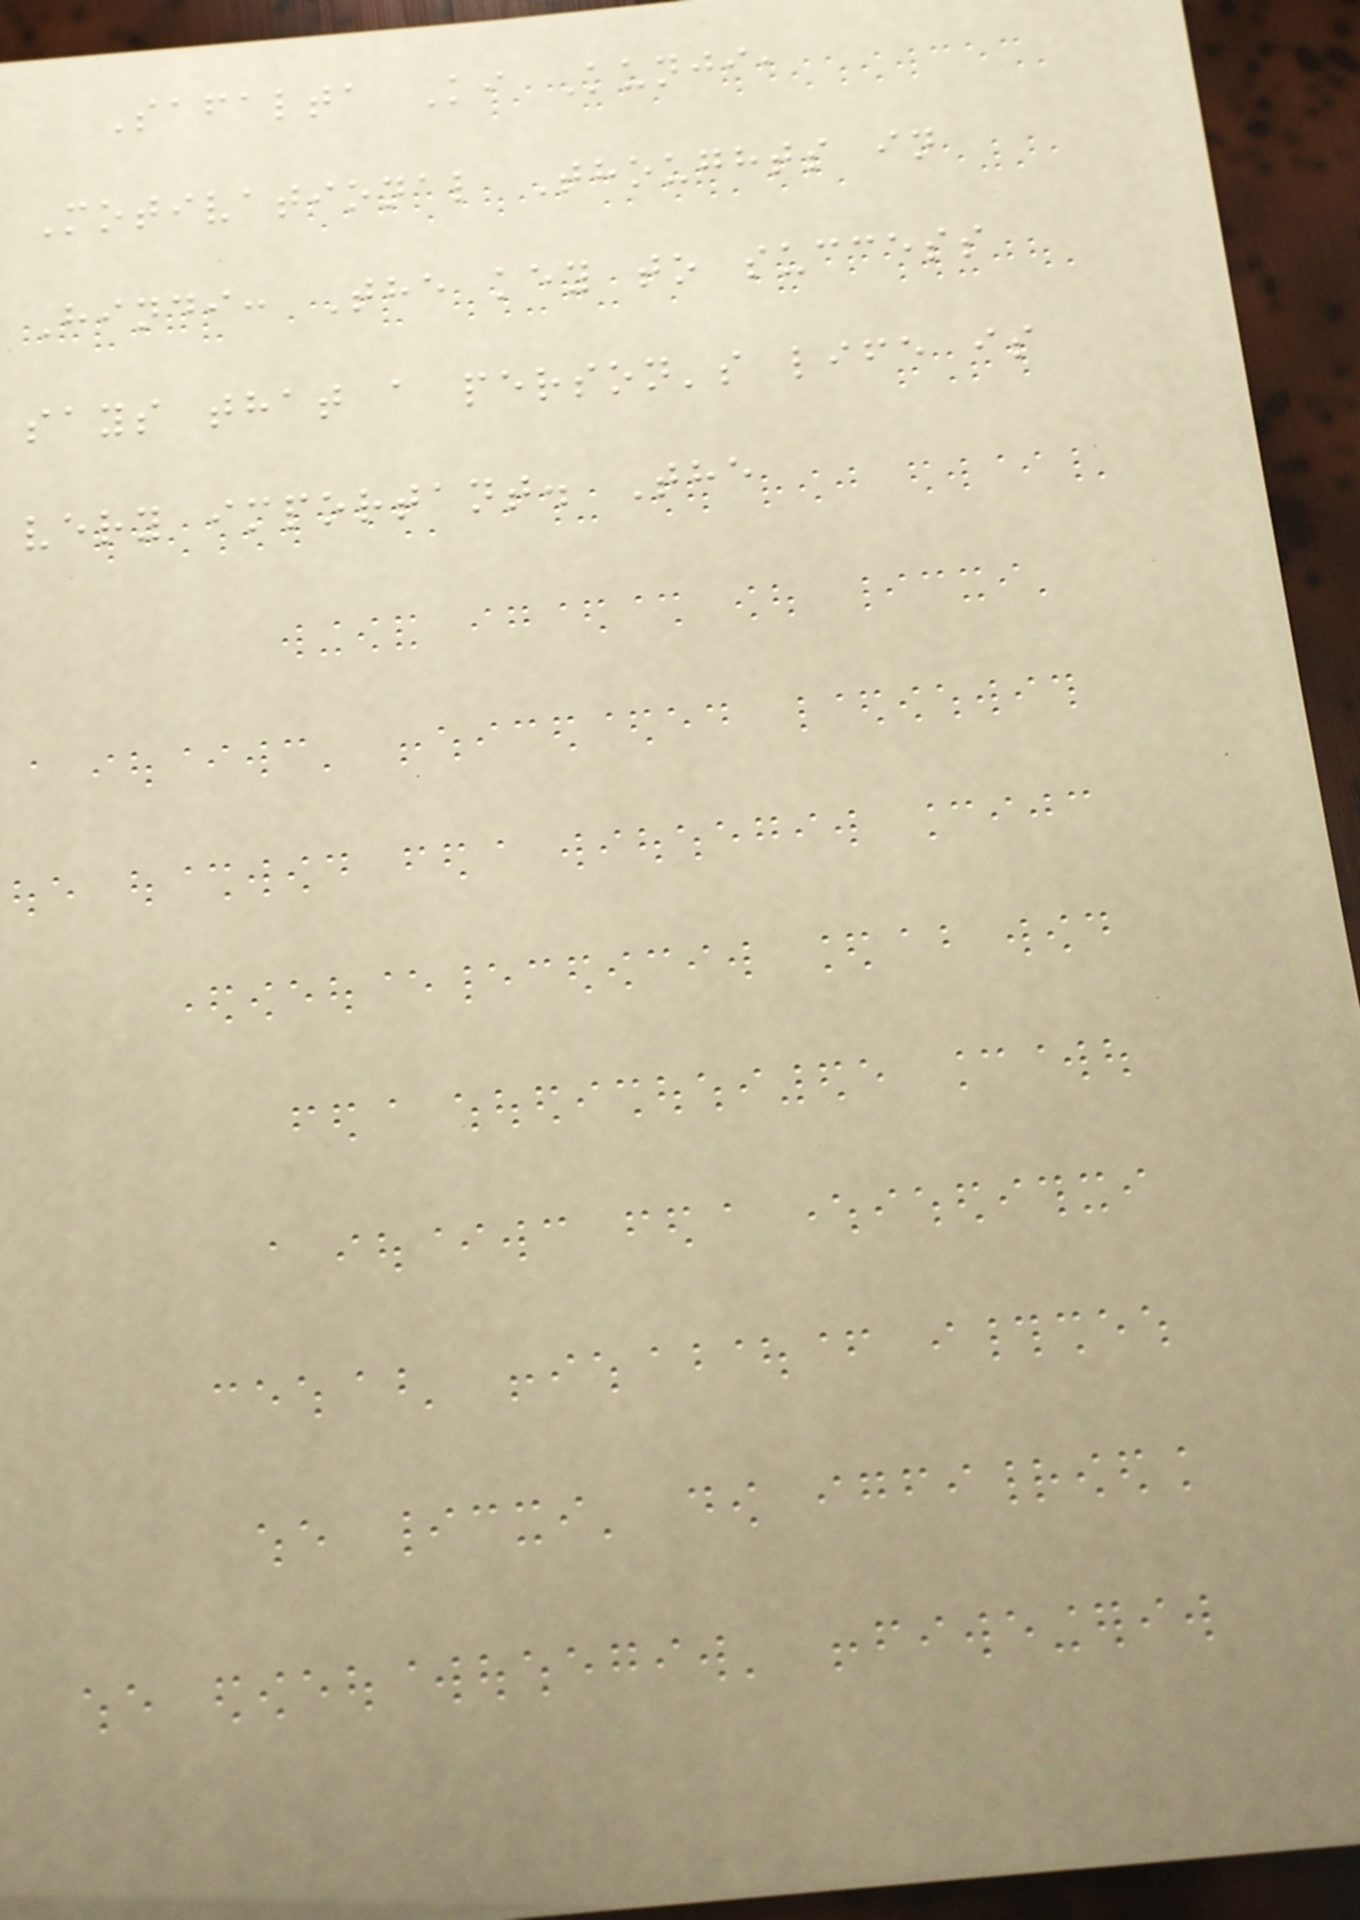Safalta Ki Kunji,
Motivational Thoughts in
Hindi: The key to success
says that a person's life is
very important. The
